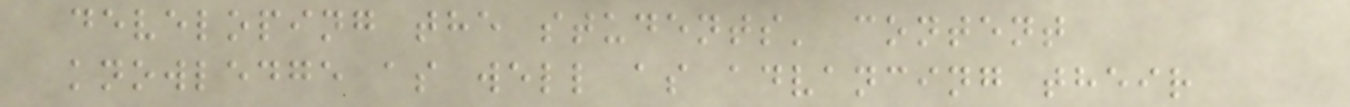developing the students' content
knowledge as well as advancing their
